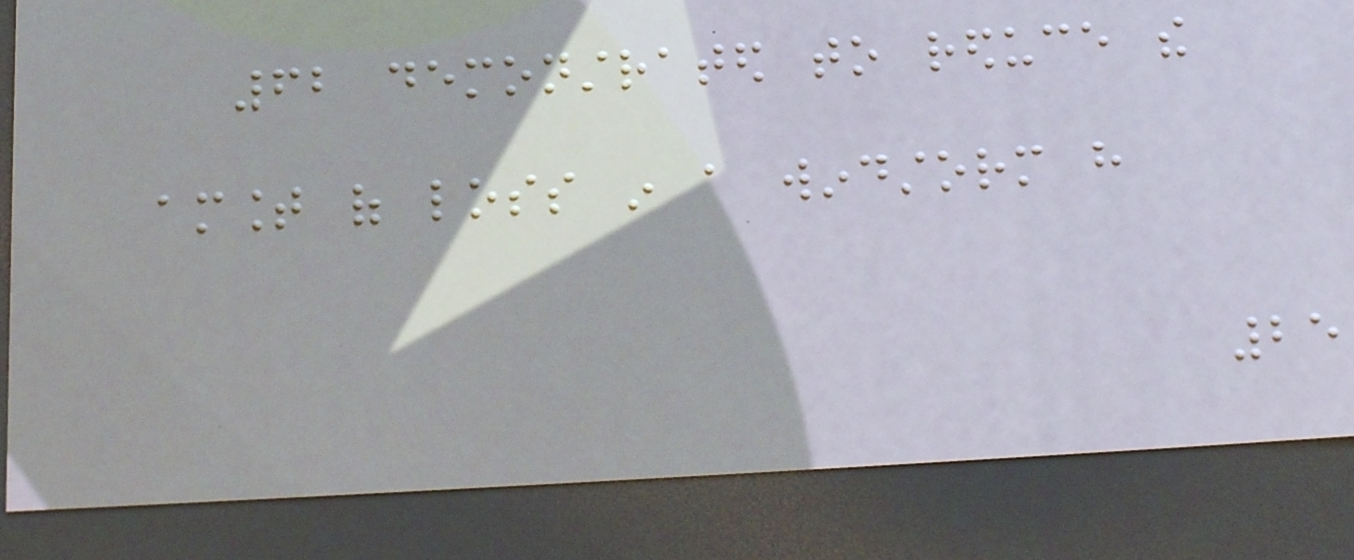62 demonstrated to reduce the
amount of loss in a windstorm have
25
